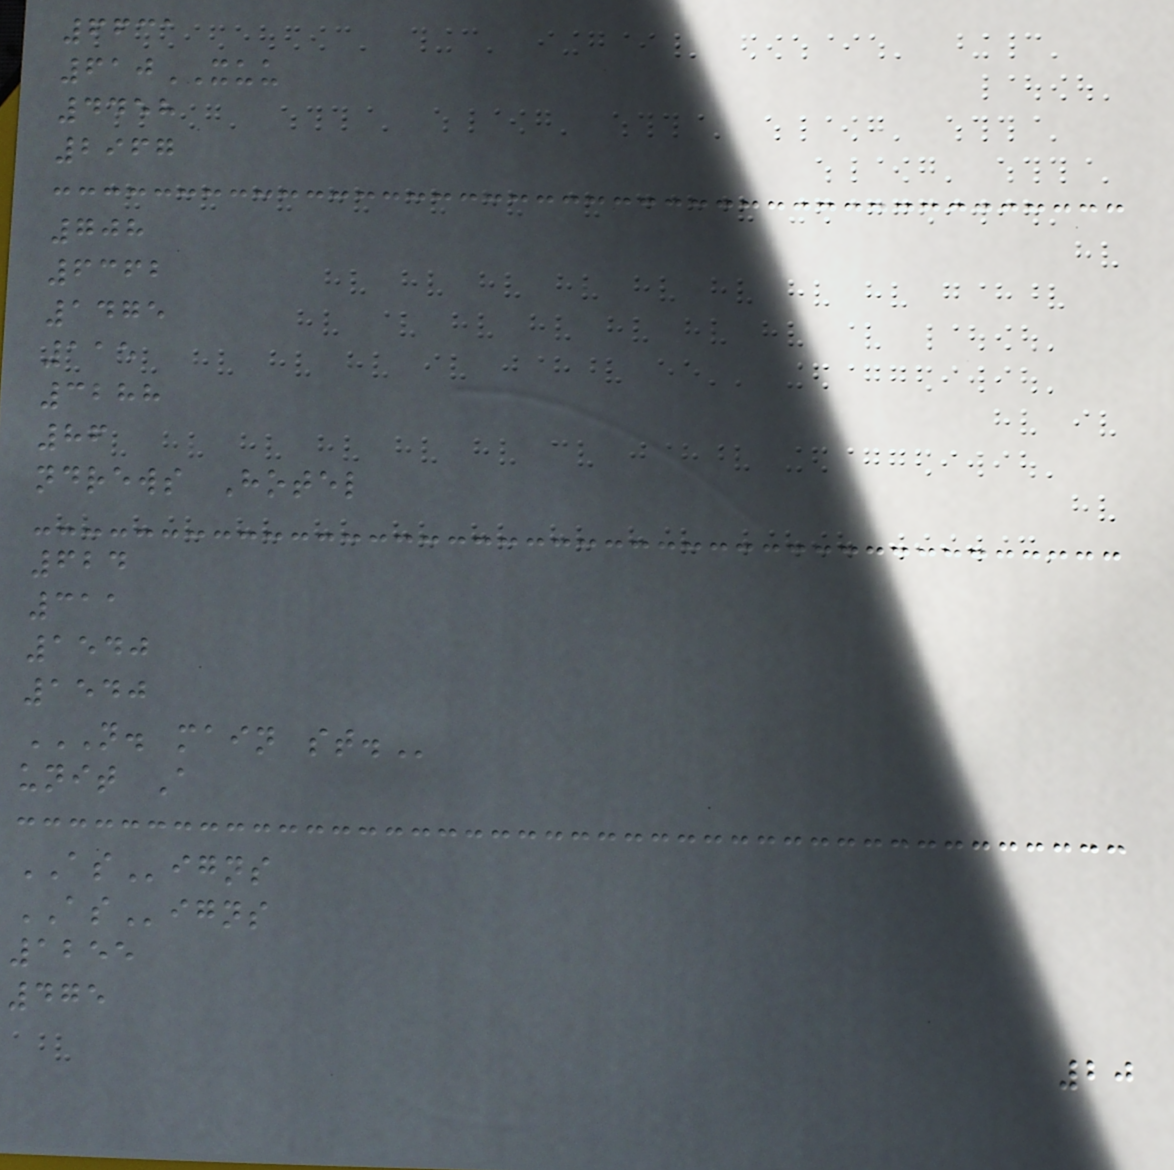6631
610XUU
4458
2967
708
6362
1475
115
3288
86
ndrews Hotel
624
311
1540
1540
N. MAIN ST.
unit A
ASigns
ASigns
1255
475
20
